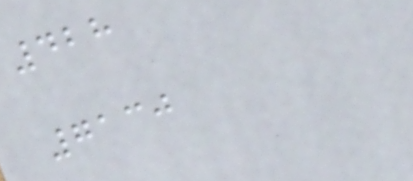428
7130
